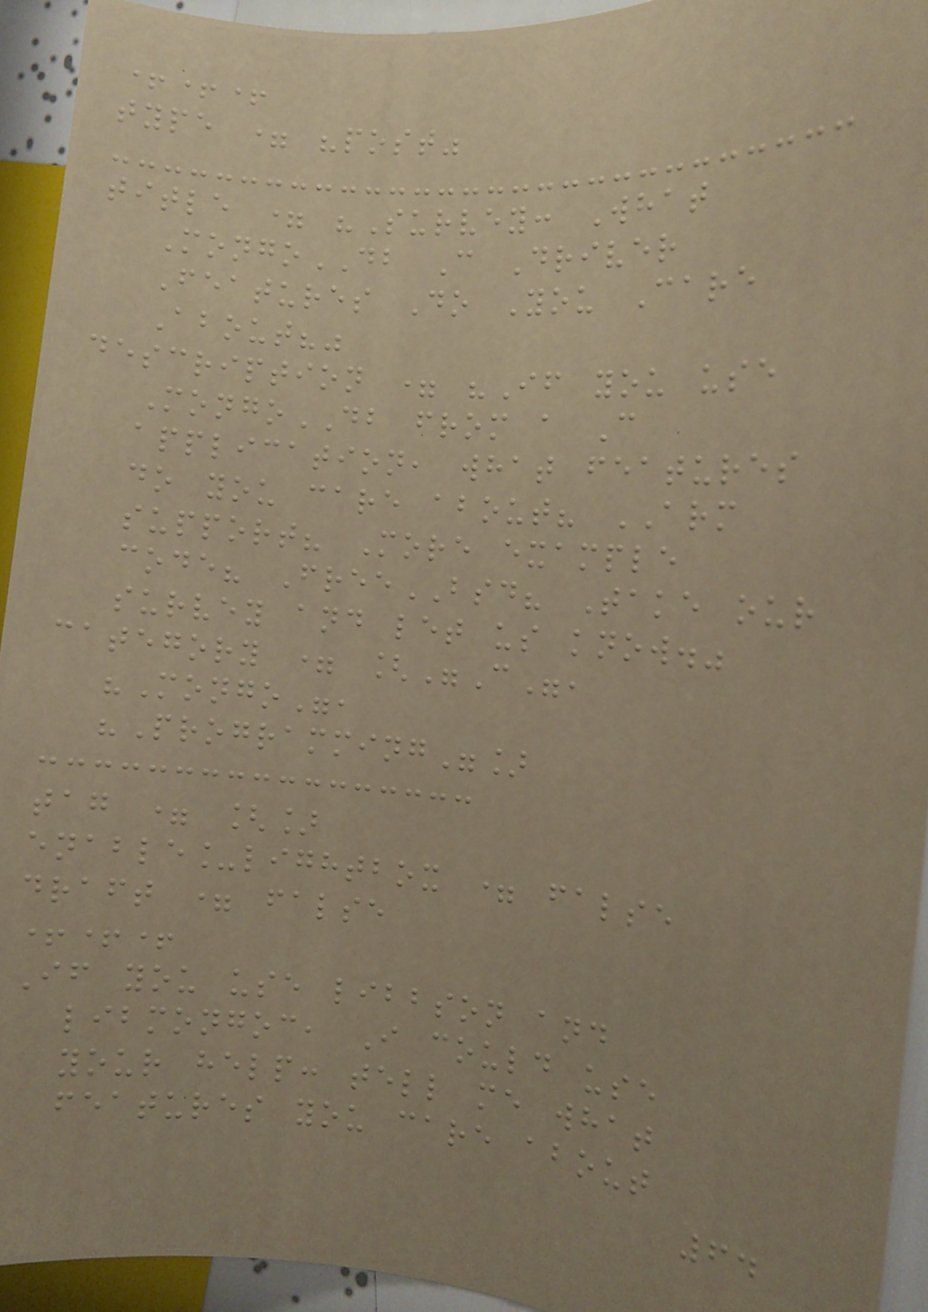+++
type = "post"
title = "Survey: What
MongoDB C Driver
Features Do You Care
About?"
description = "If you use
MongoDB from a C
application, what features
do you care about? ARM
support? More example
code? FreeBSD? Take our
survey and let us know."
category = ["C",
"Mongo",
"Programming"]
tag = []
enable_lightbox = false
draft = false
+++
If you use libbson and
libmongoc, I could use
your help: tell me what
features you care about
64
